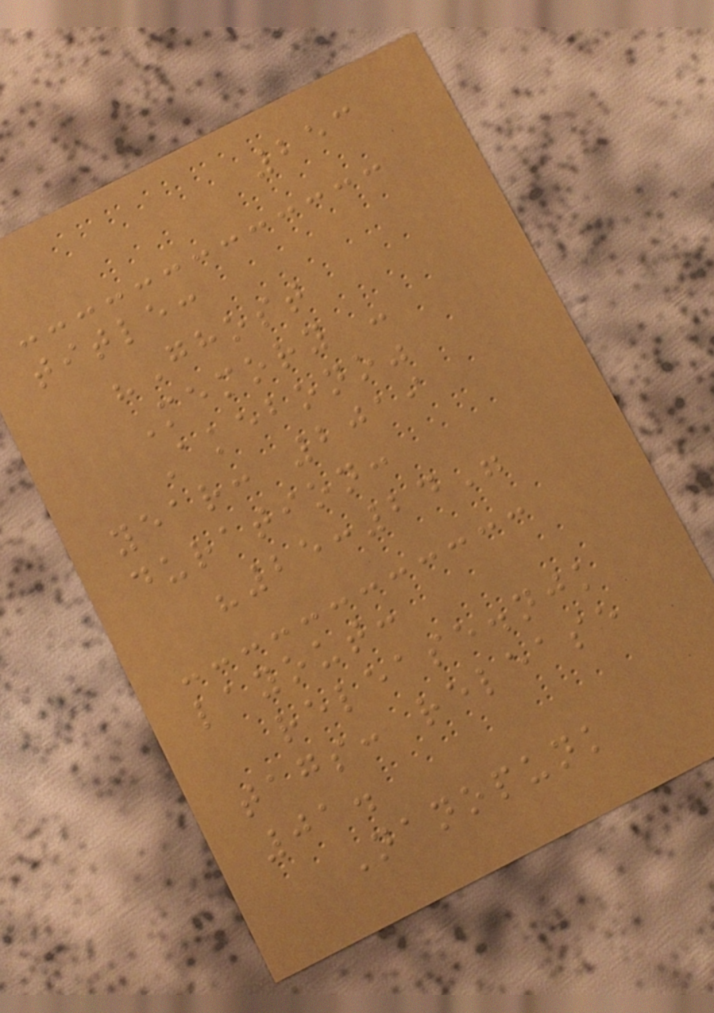253
title:
"Ghost
Memory -
Akebono"
year: 2019
duration:
"25:24"
layout:
release.njk
tags: release
01.
Nanopunk
